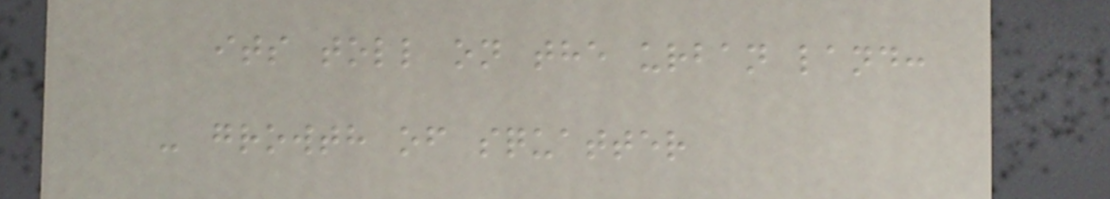its toll on the urban land:
- growth of squatter
